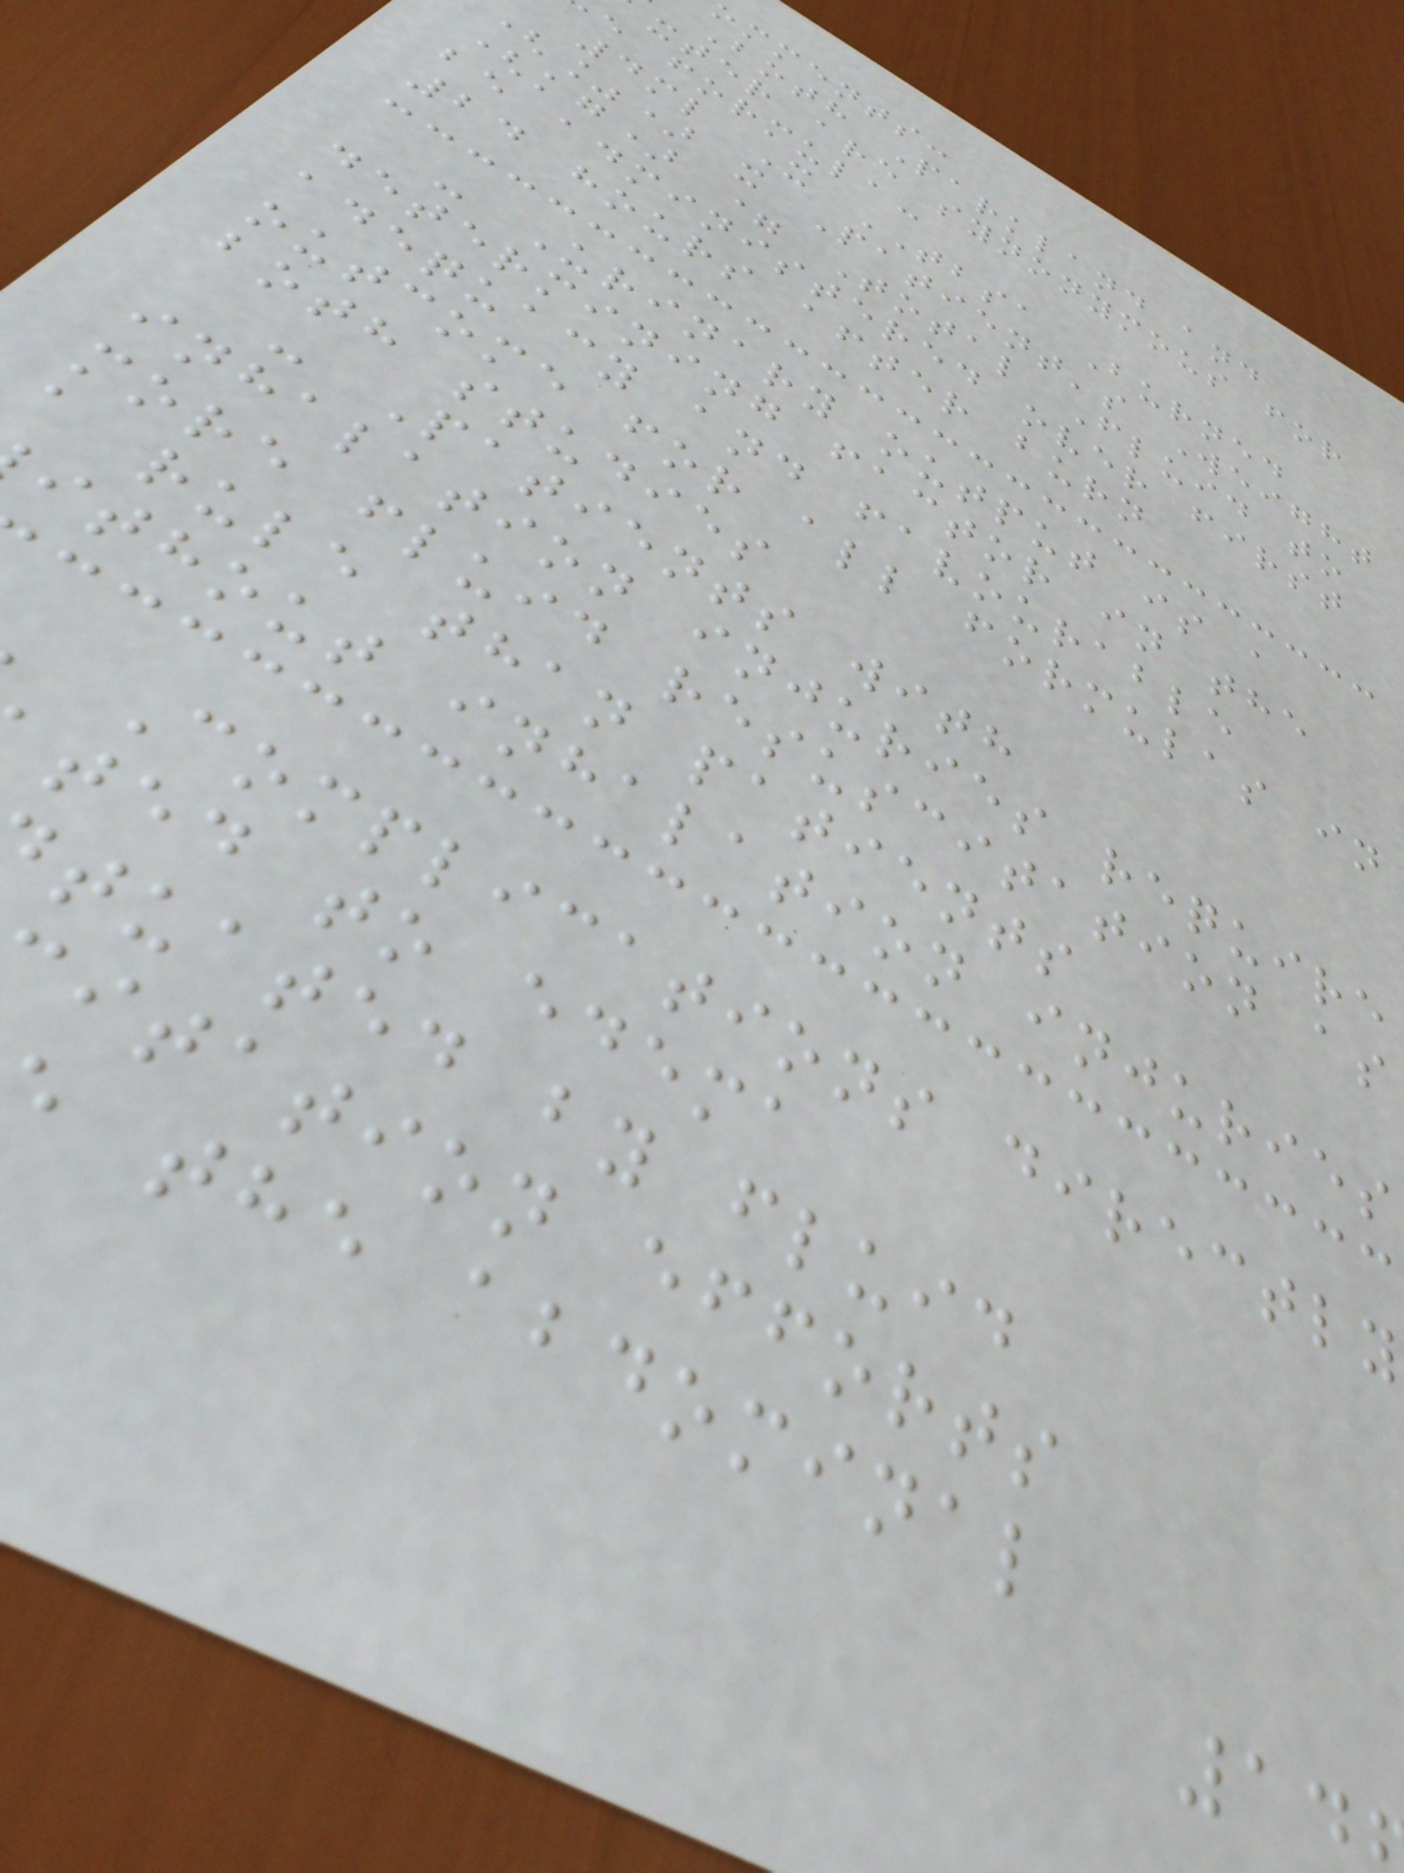omments:
Both Parkland and
xter are synonymous for
e formula:
4ml X TBSA Burned
(%) x Patient's Weight
(kg) = Total Fluid to
be administered over first
24 hours after burn
- Urinary output is a
determining factor in the
adequacy and favourable
outcome for all formulas in
both studies
- Patients with
inhalation injuries require
more fluid resuscitation as
a rule than patients
ithout inhalation injuries
Complications directly
ted to edema
tuated by fluid
itation efforts
the abdominal
